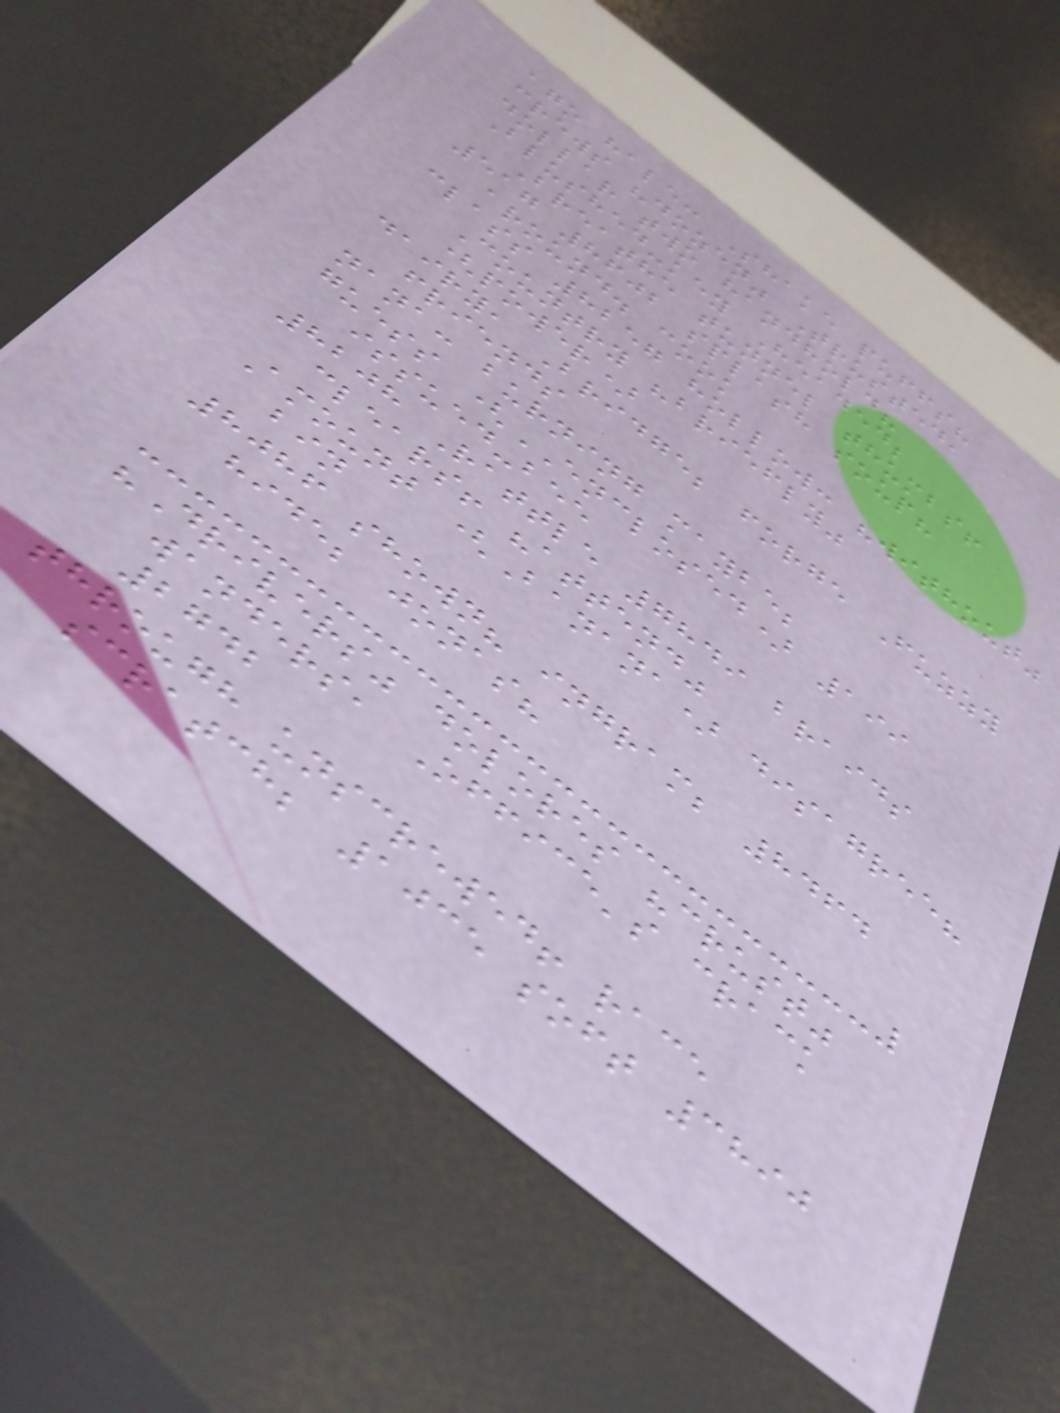ago hale: Shake puffs?
crews "dozen" Trusted,
dollar two handhold?
Blushed-key Headed;
Breathe tunnel thumbs!
517 8602 splash soup?
around. cook
class 8257 hollow: "without"
Country "briefly"
(power)
dairy, Bridge; forge Fuzzy
friends
nana: burning maybe;
guess (ENCLOSED) 199
issued-bee
8208 Rattle 7849 braids
clears! "attend"
Amount (Banana) disagree?
bin
8086 shown? ingram; 8464
hide; jonas?
"Drivers" dolores "crust"
wanders, Office's crack
2742
through unscrewed! race
scratch; 1035 soft 3890
